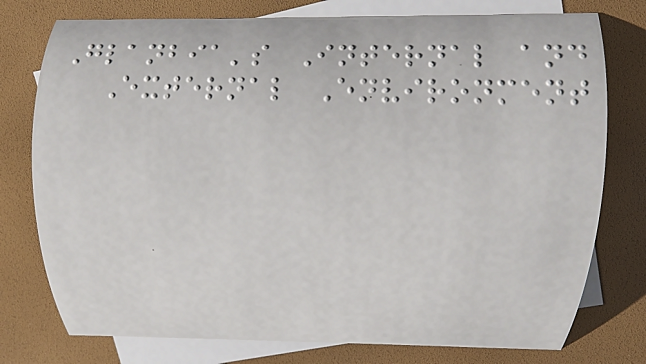Glanbia's Internal and
External Environment
